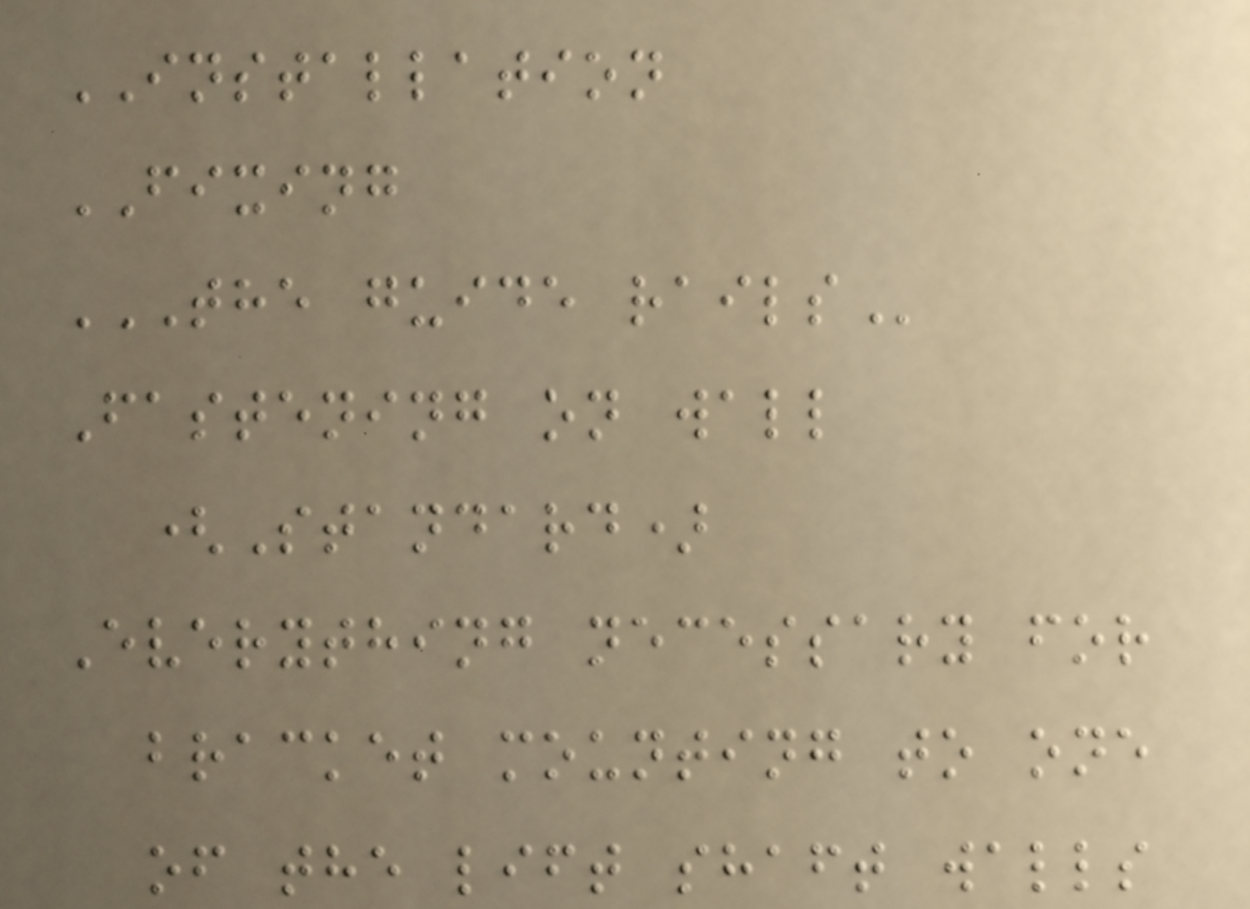INSTALLATION
FIXING
THE GUIDE RAILS
Fastening on wall
(Standard)
Everything necessary for
bracket mounting to one
of the lift shaft walls
